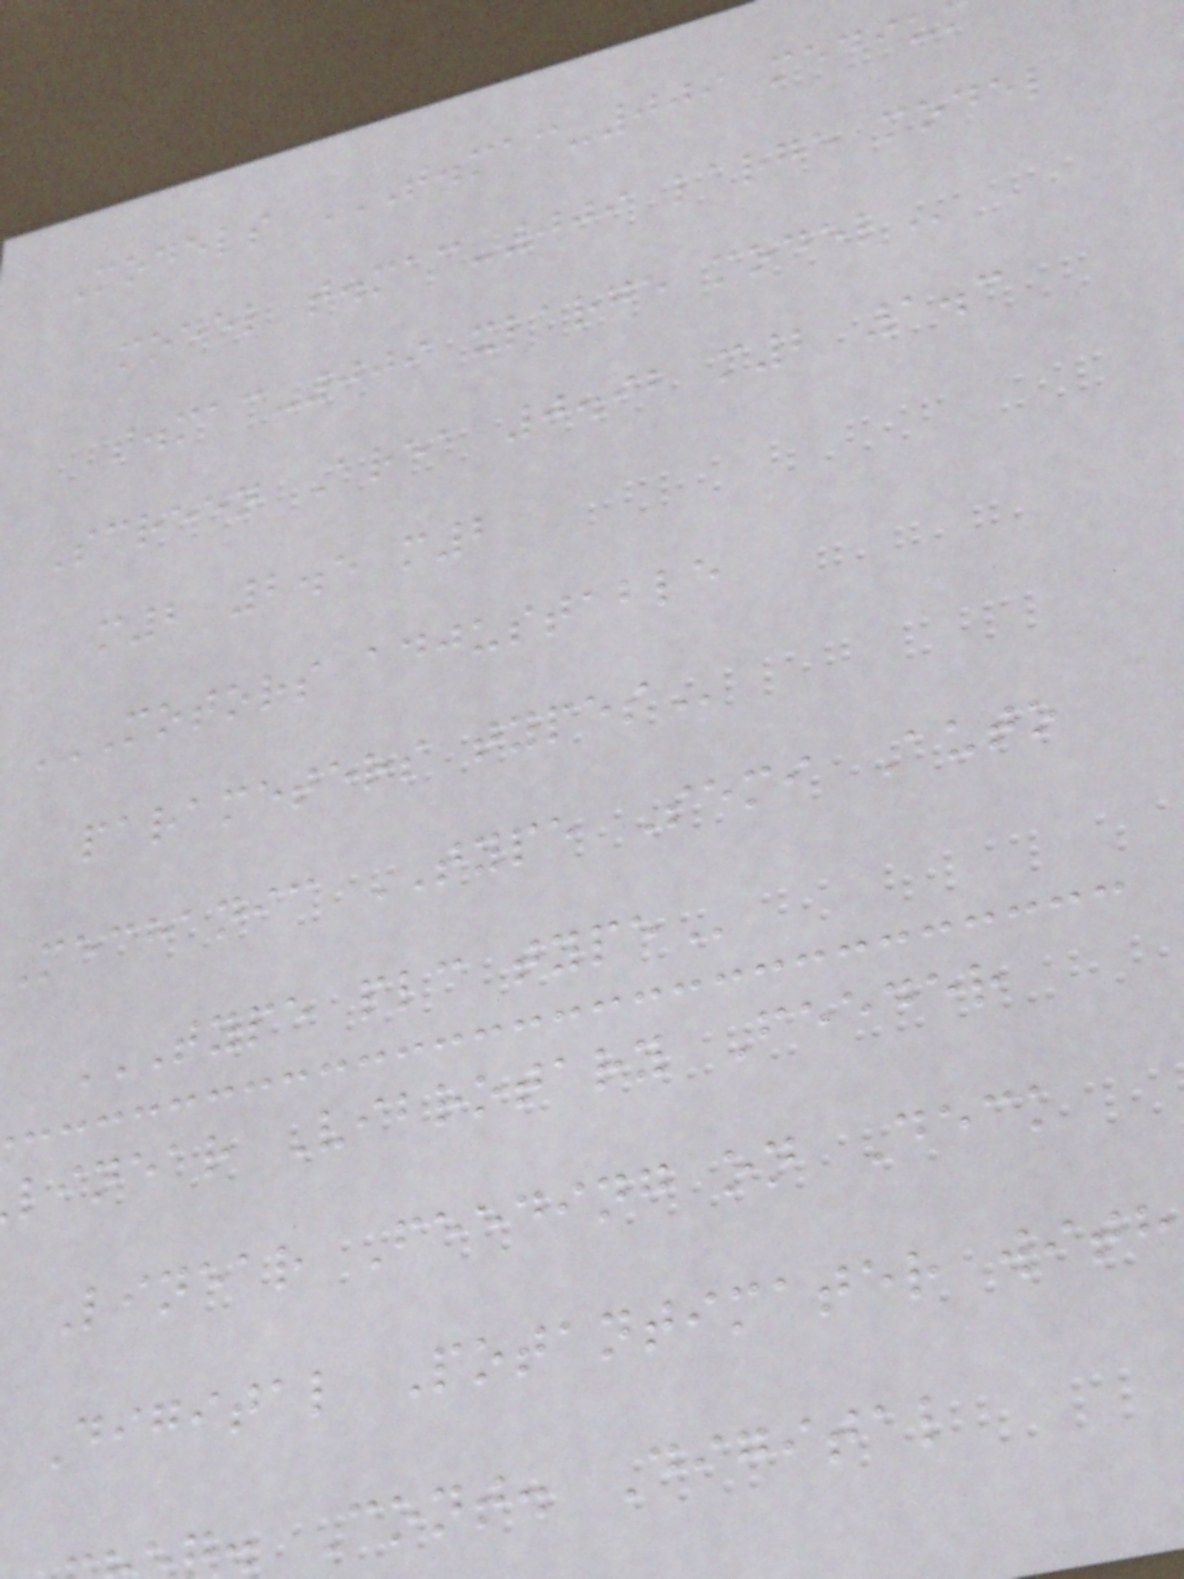model t.mac-009 large model
t.mac-009 xlarge
Screen Area 0.92 m2 1.3
m2 2.5 m2
MOTORS ADJUSTABLE
parameters
Mechanic TYPE Semi Auto
TYPE PLC TYPE
linear Vibrotary Feeder
Linear Feeding on Deck
Digital Potantimater with
. Cont. Digital
